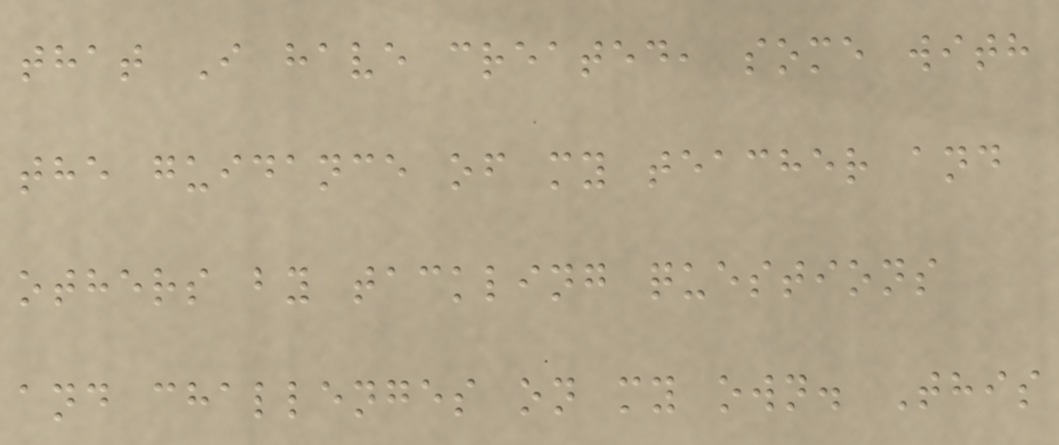that I have created, some with
the guidance of my teacher and
others by tackling questions
and challenges on my own. This
